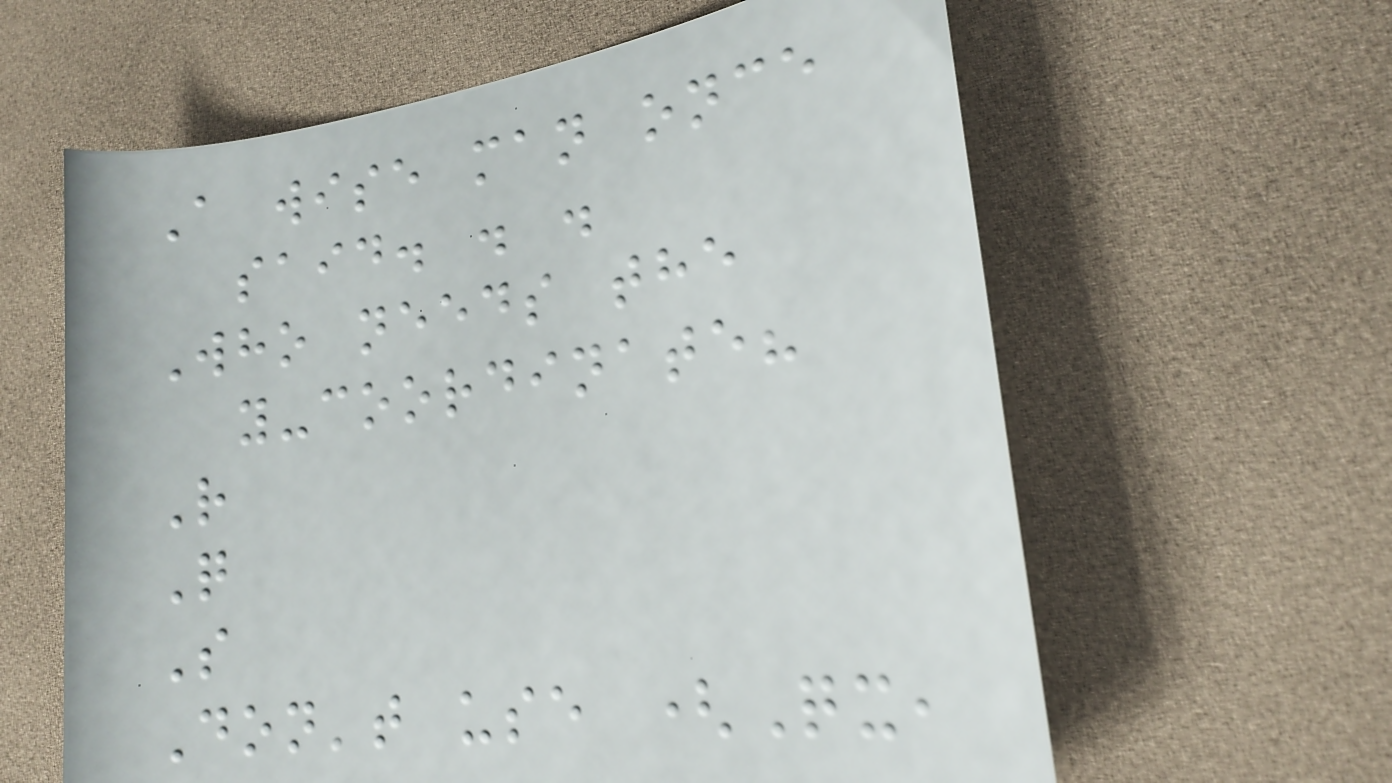A wise man once
said. . .
Who needs the
y-coordinate?
R
Q
S
Don't use (Qx,
